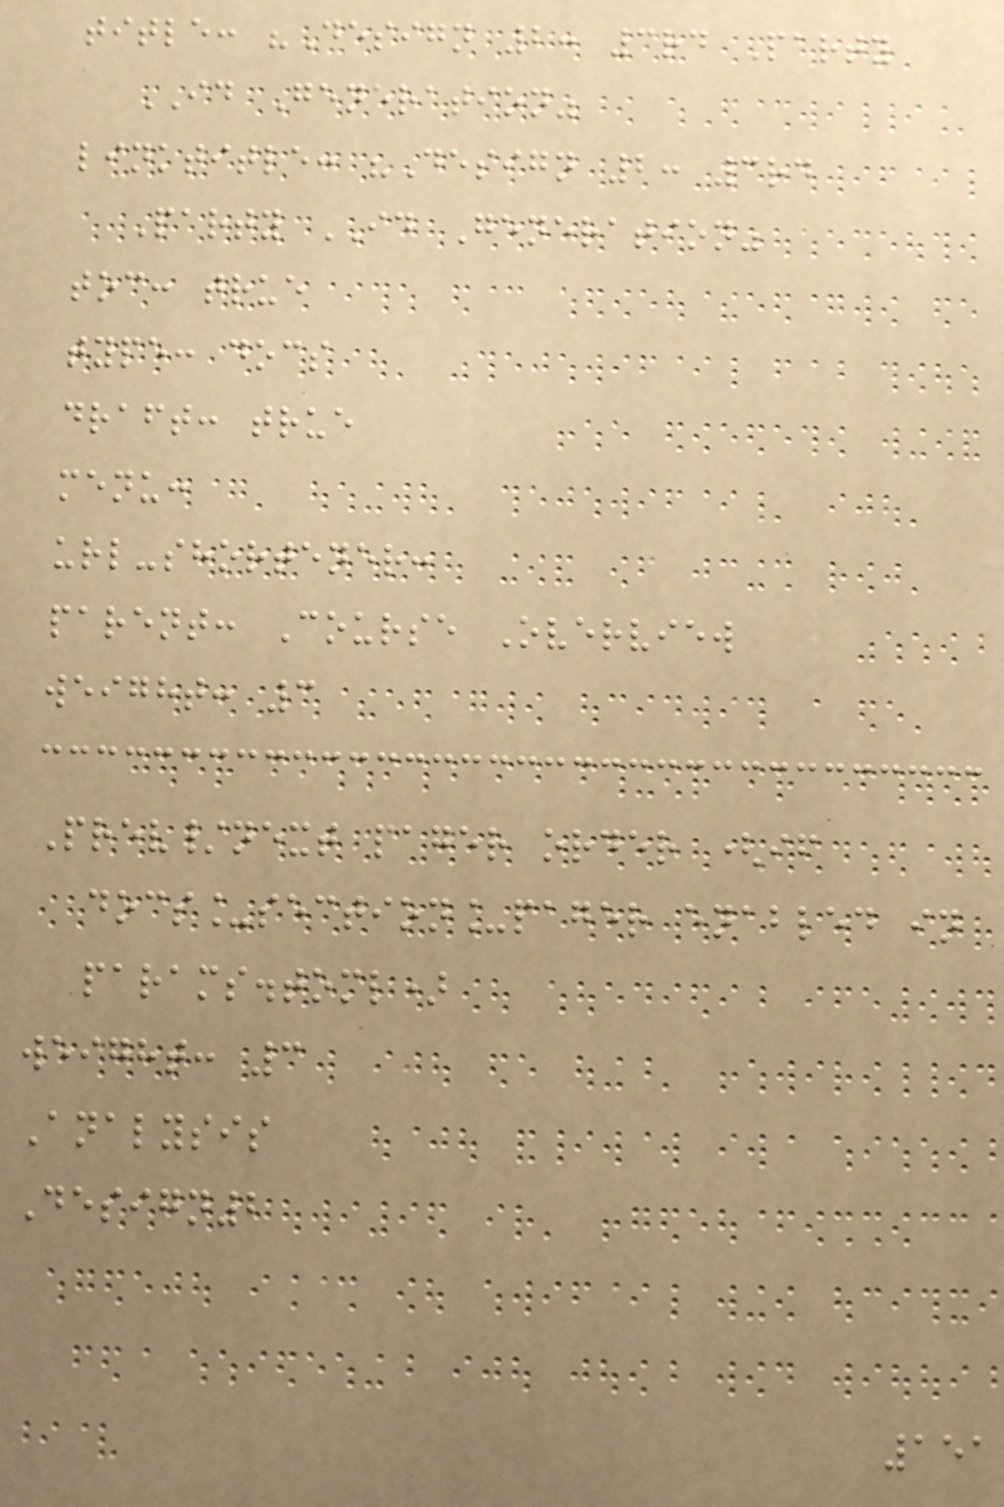title: "Design 2: 3rd Party
ID Generation"
linktitle: "Design 2: 3rd
Party ID Generation"
toc: true
type: docs
draft: true
menu:
url-shortener:
parent: Course Overview
weight: 3
Prev/next pager order (if
docs_section_pager enabled in
params.toml)
weight: 3
Analysis
Design2
151
